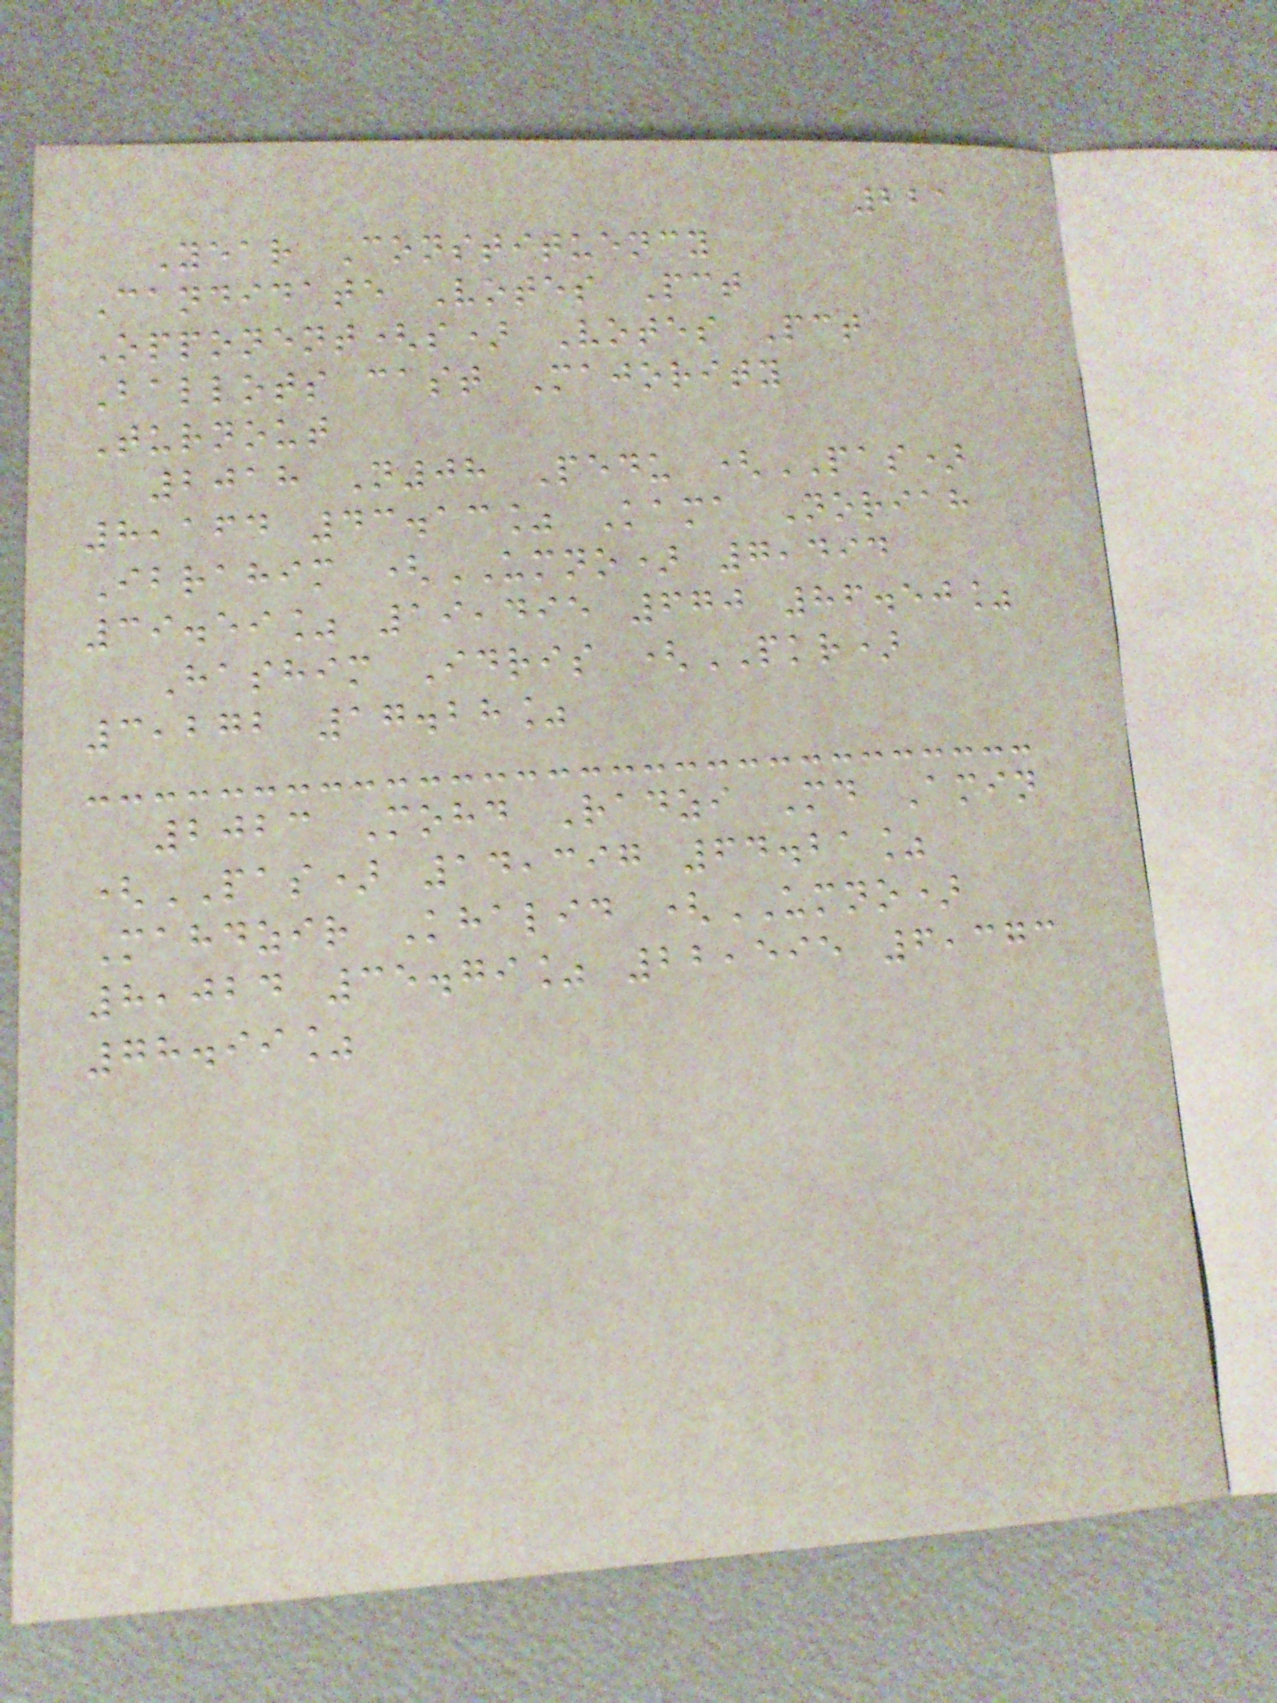221
Year Constituency
Candidate Votes Pct
Opponent(s) Votes Pct
Ballots cast Majority
Turnout
2018 N08 Pedu (PAS)
8,164 43.13% Kama Noriah
Ibrahim (UMNO) 7,494
39.59% 19,495 670 86.50%
Hashim Idris (PKR)
3,272 17.28%
2023 Mohd Radzi Md Amin
(PAS) 14,397 64.21%
Mahdzir Khalid (UMNO)
8,024 35.79% 22,595 6,373
78.99%
